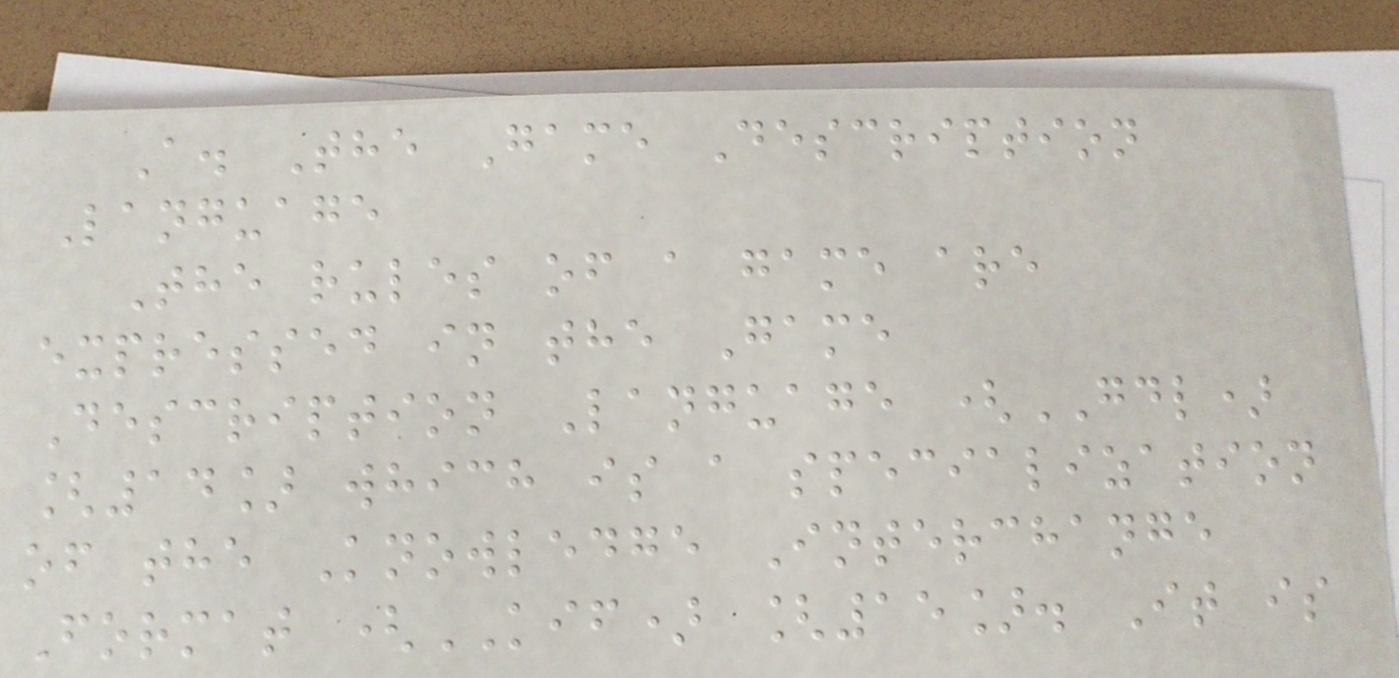A. The Game Description
Language
The rules of a game are
expressed in the Game
Description Language (GDL)
[14] which is a specialization
of the Knowledge Interchange
Format (KIF) [15]. It is
